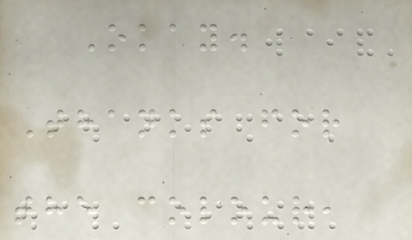Okay.
Thanks for
the colour,
